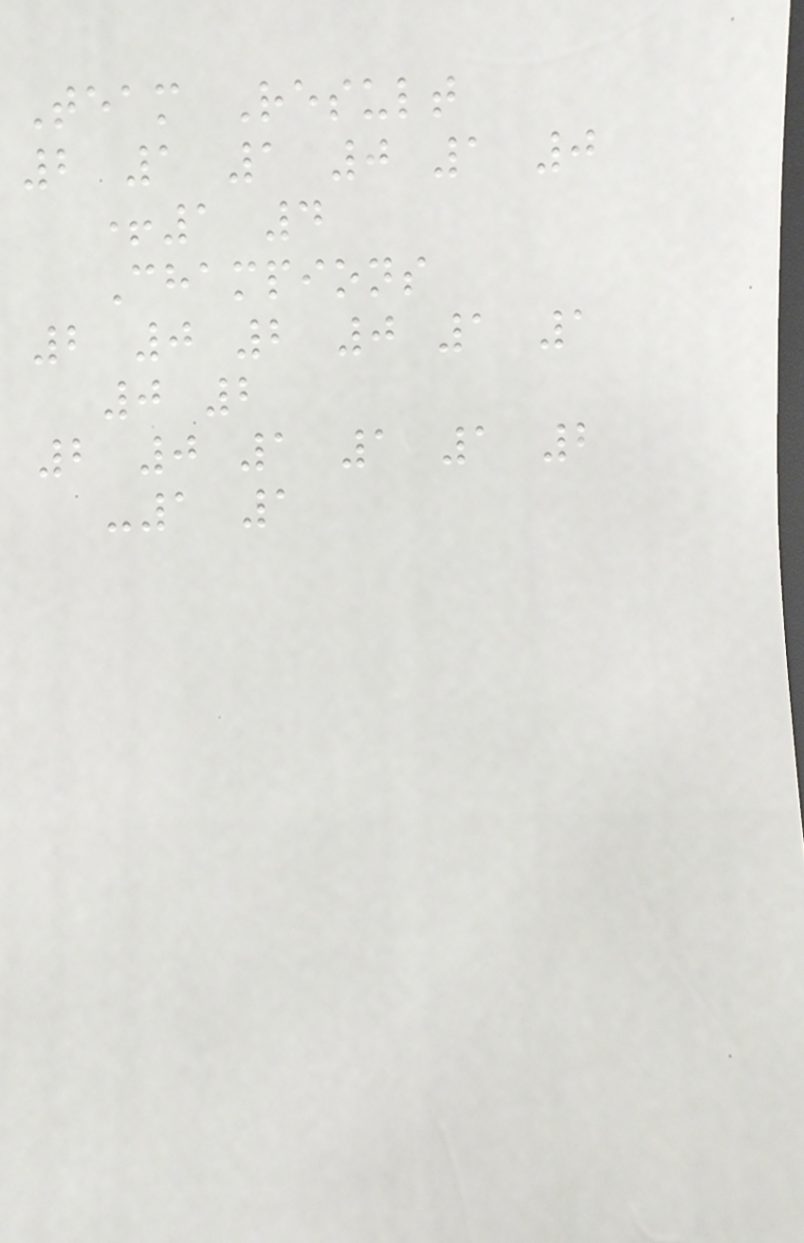Team Result
2 1 1 0 1 0
+1 4
Champions
2 0 2 0 1 1
0 2
2 0 1 1 1 2
-1 1
